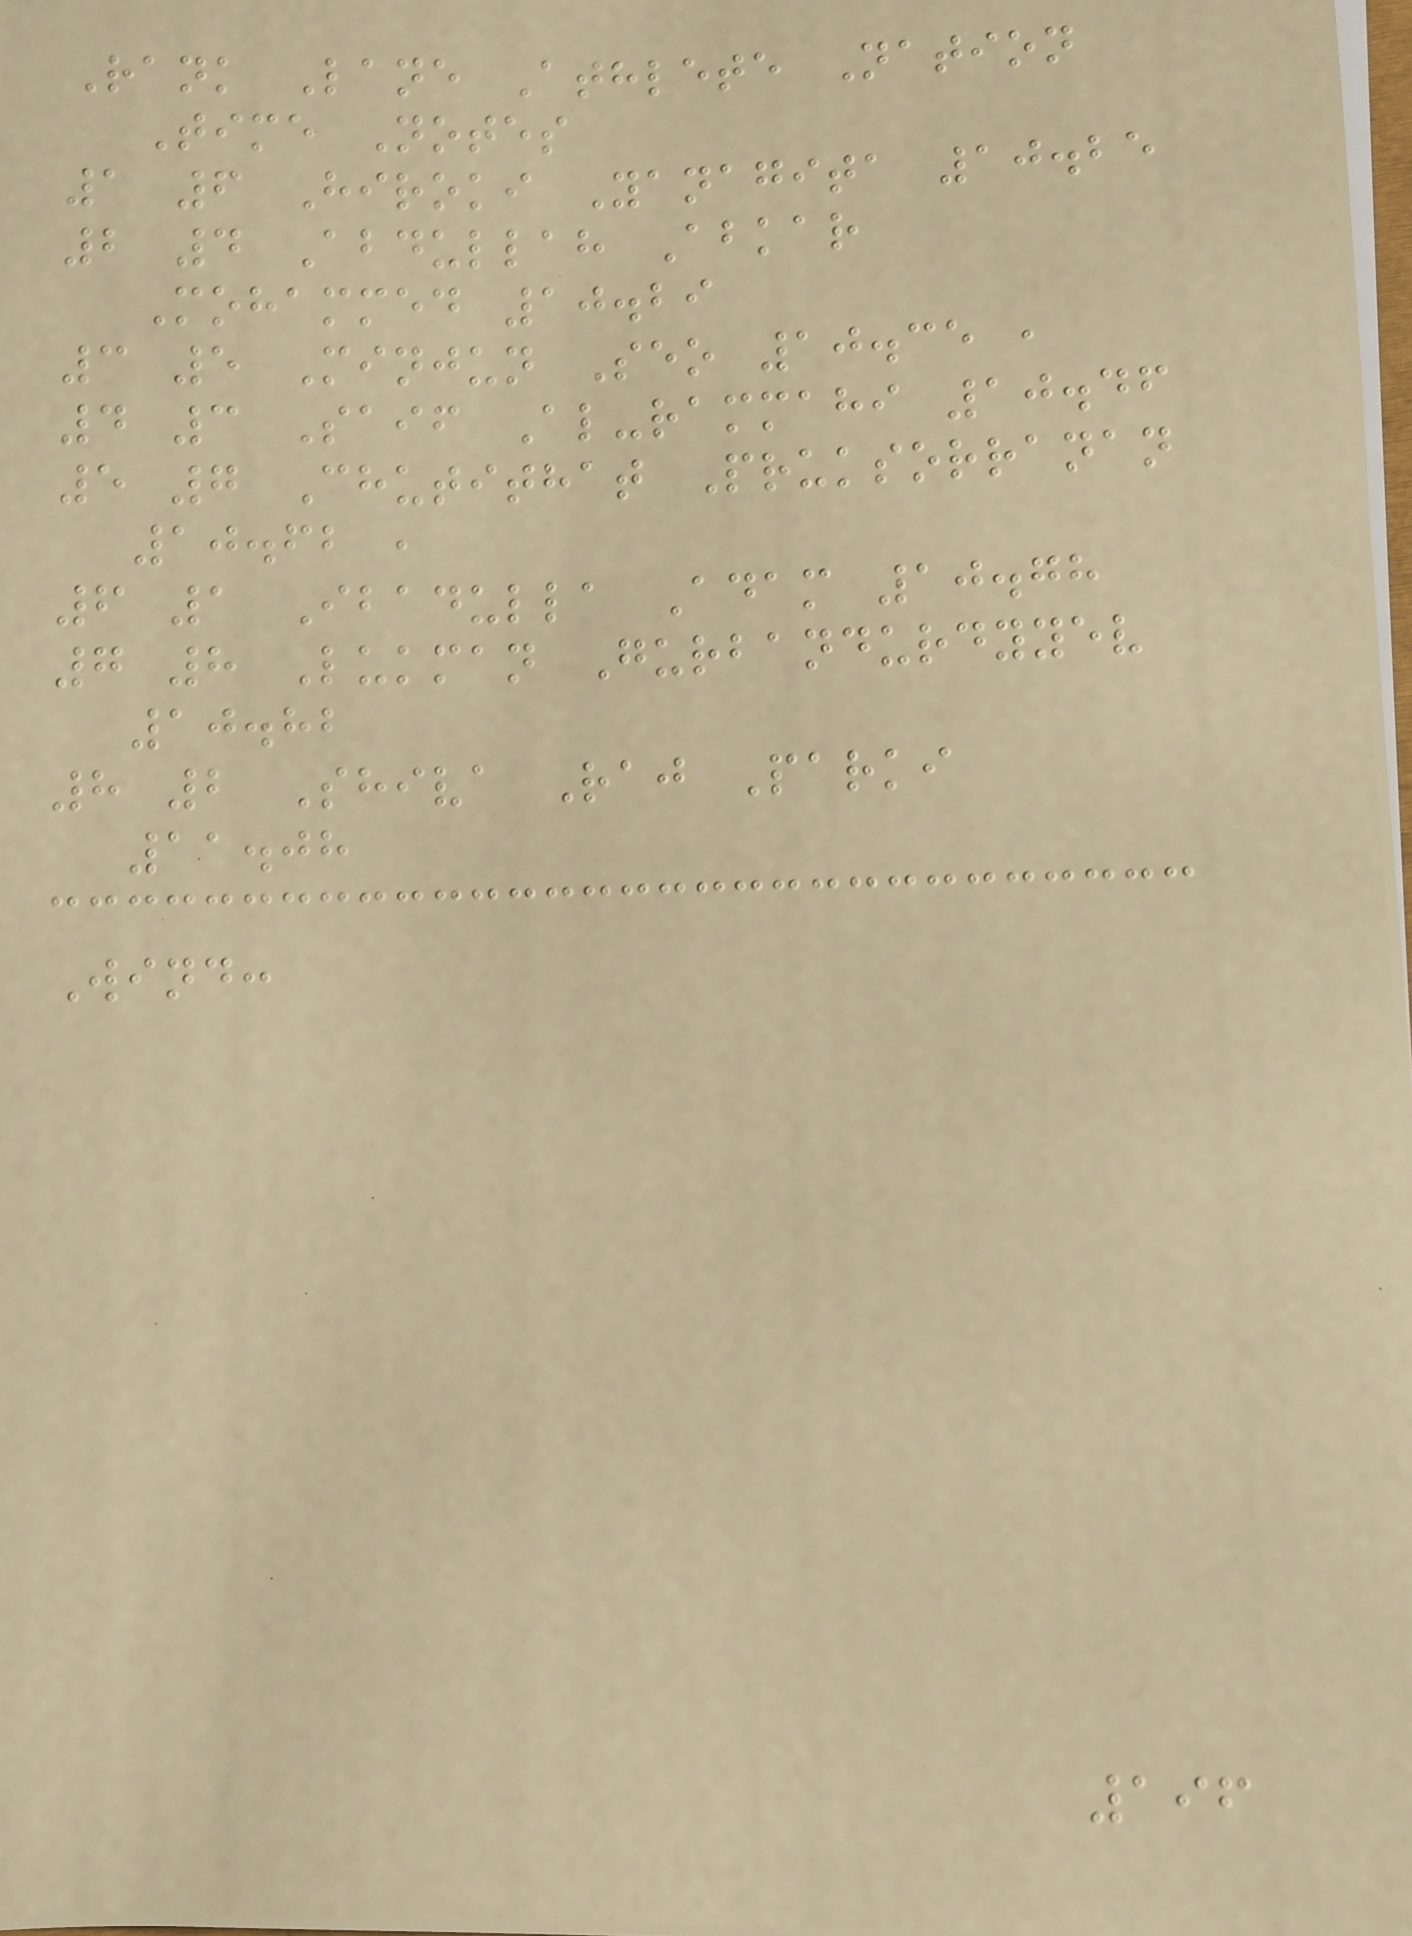Rank Lane Athlete Nation
Time Notes
1 6 Hiroki Yanagita 10.25
2 4 Abdullah Abkar
Mohammed 10.29
3 5 Minjun Seo 10.35 ,
4 3 Saif Al-rammahi 10.46
5 7 Chutithat Pruksorranan
10.62 ,
6 1 Ibadulla Adam 10.78
7 8 Lukman Gurbandurdyyev
10.82
8 2 Shiva Raj Parki
11.08
Wind:
196
